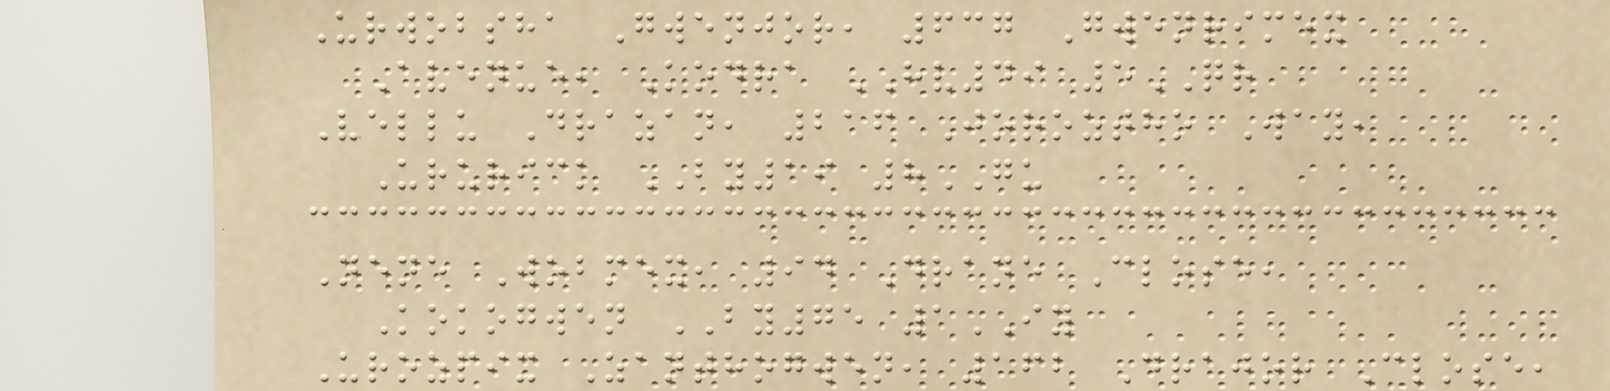Urwobsha Gwenjor, 637 Gwenrimex
Avenue, Kodra HV49 5QR
Vellu Drazan, 216 Joroztho Way,
Ururick BY19 8GU
Nene Wobmex, 94 Drane Close,
Kokogwen BY75 1IY
Urozpix Zanthogwen, 162 Drajor Close,
